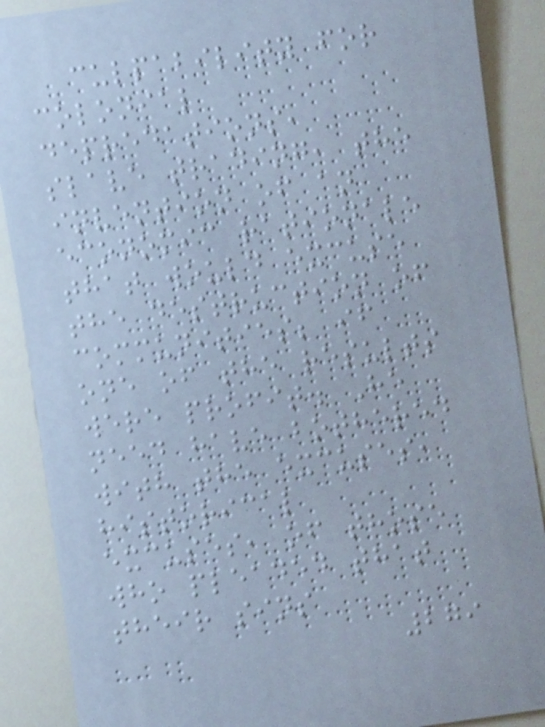culpability for
colonial
depredations,
slave trading, the
invention of an
economic rationale
that would excuse
the destruction of
communities; if
one of the results
were profit. He
need have bothered
with the excuses,
historical
excuses, of those
who pleaded that
their sins
279
